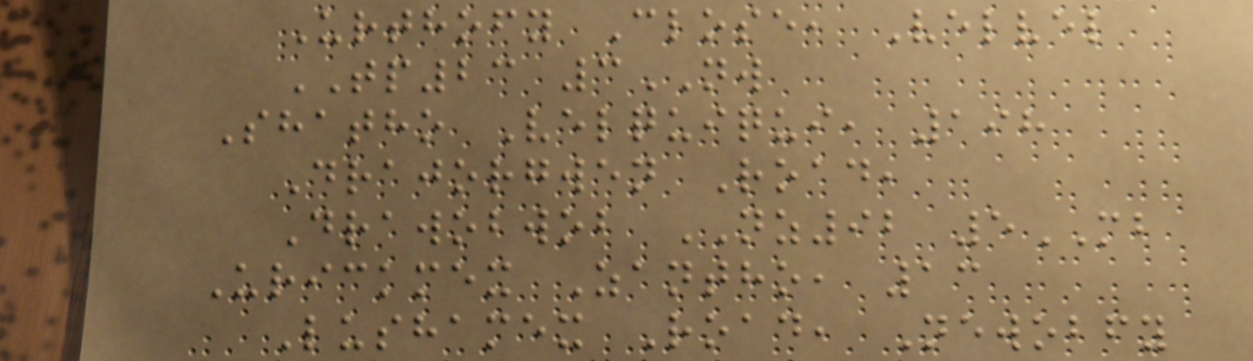Urthofy Close, Velvel
TP23 3NW
Shatho Velquiqui, 198
Drajorgwen Road,
Drawobwob NZ92 5MB
Urickmex Zantho, 13
Lushamex Road, Newobfy
